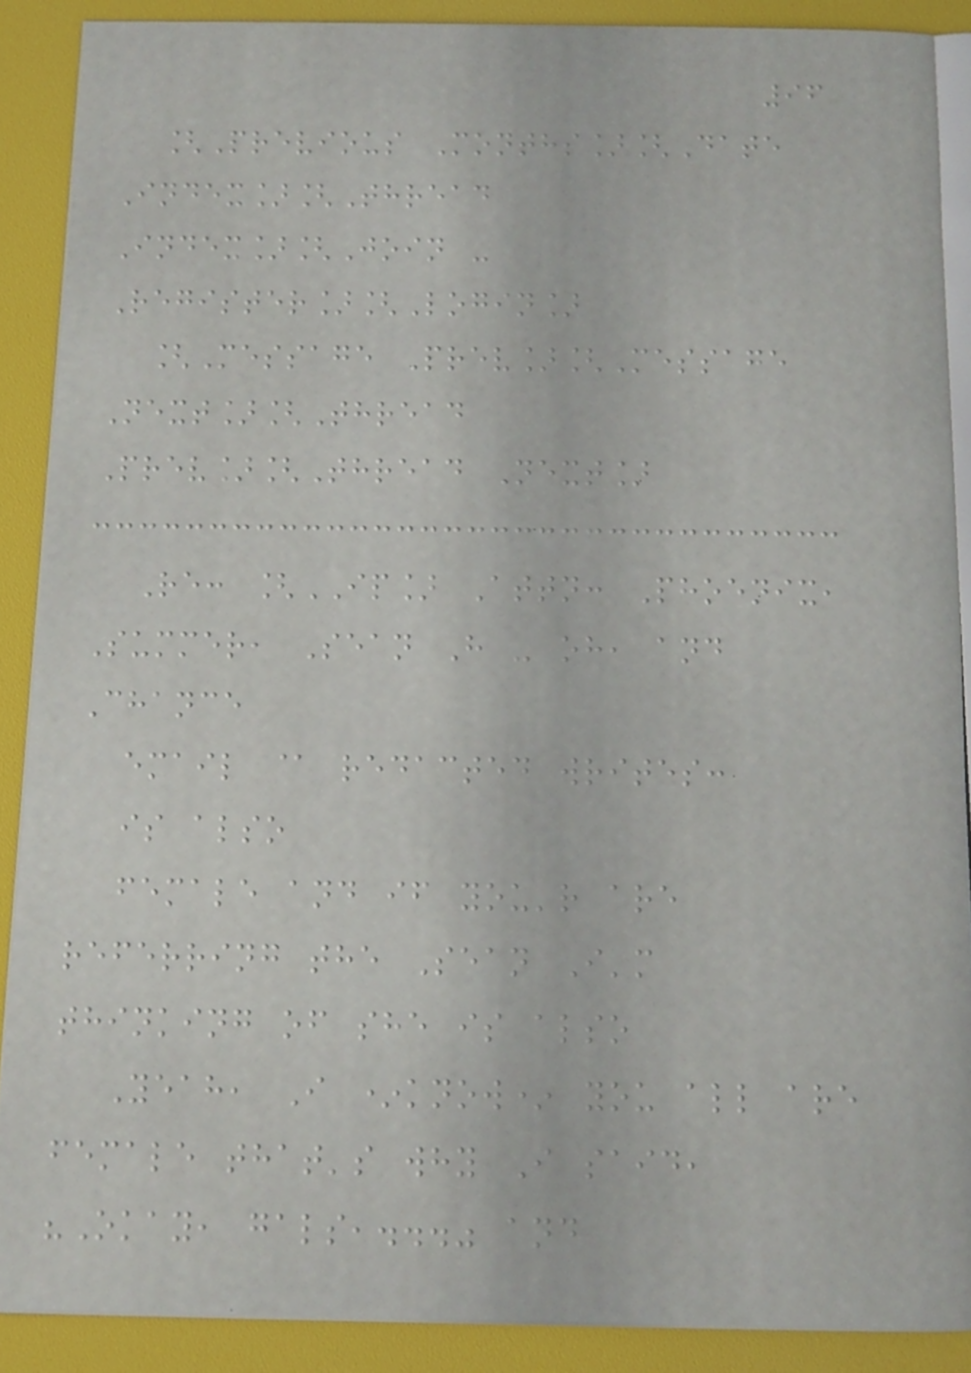96
[Previous Months][Date
Index][Thread
Index][Join -
Register][Login]
[Message Prev][Message
Next][Thread
Prev][Thread Next]
Re: [IP] Attn: Phoenix,
Summer, Sean H - oh, and
Chance
email @ redacted writes:
is also
female and if you'r are
referring the Sean I'm
thinking of she is also
Yeah, I *know* you all are
female that's why I said,
"Okay, gals,..." and
